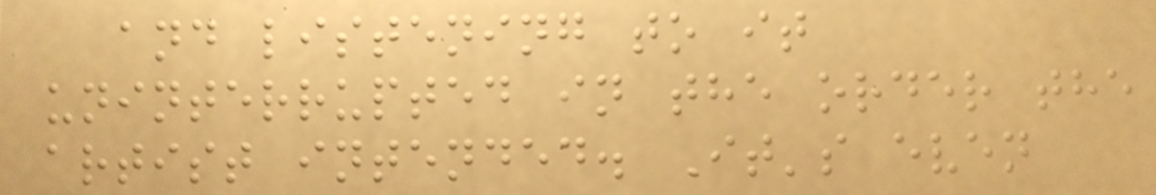and listening to it
uninterrupted in the order the
artist intended. It's even
